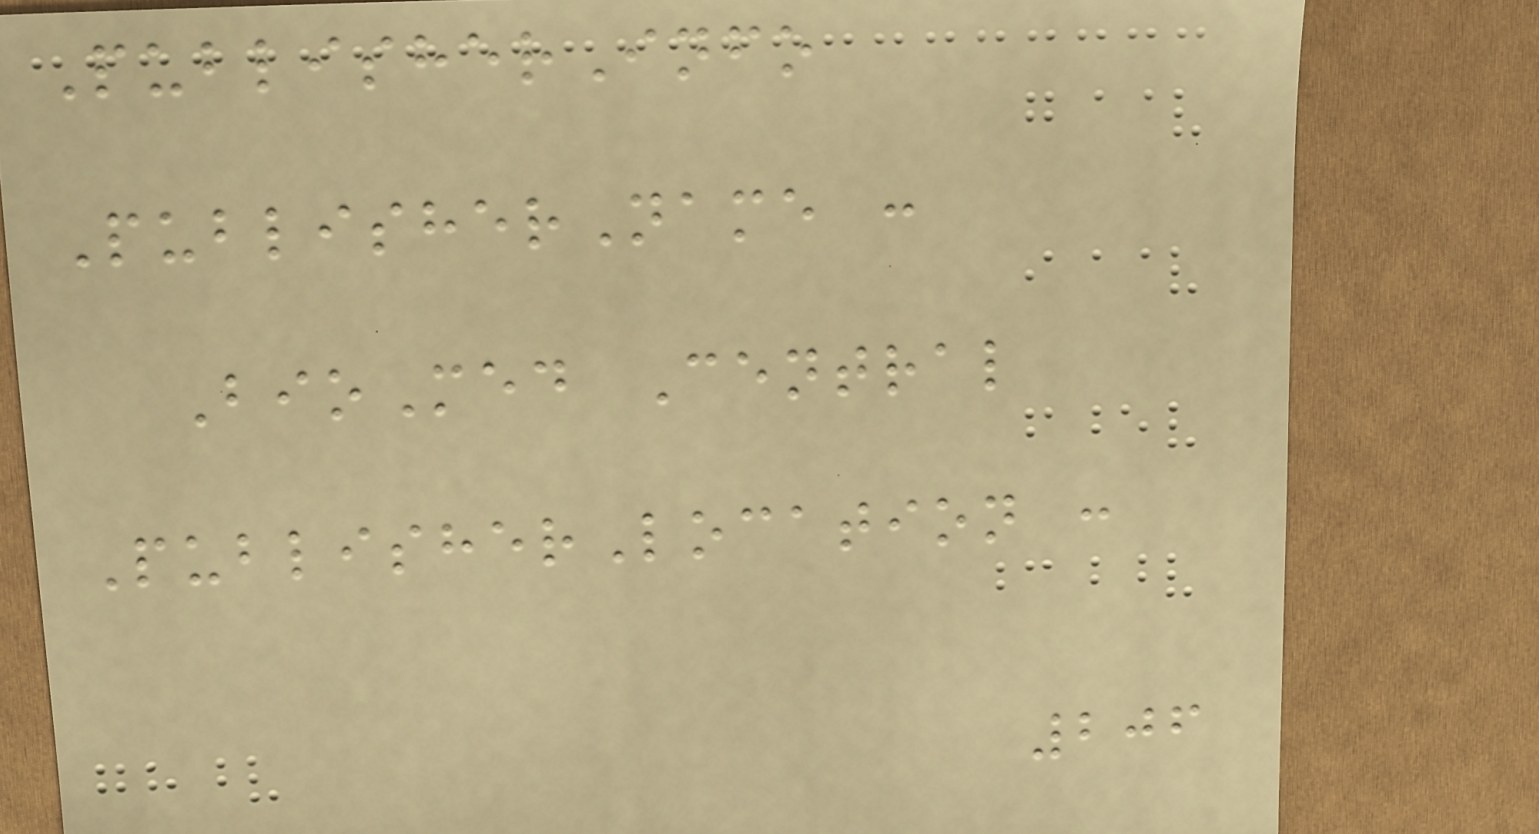PublisherInfo
PublisherName :
BioMed Central
PublisherLocation :
206
